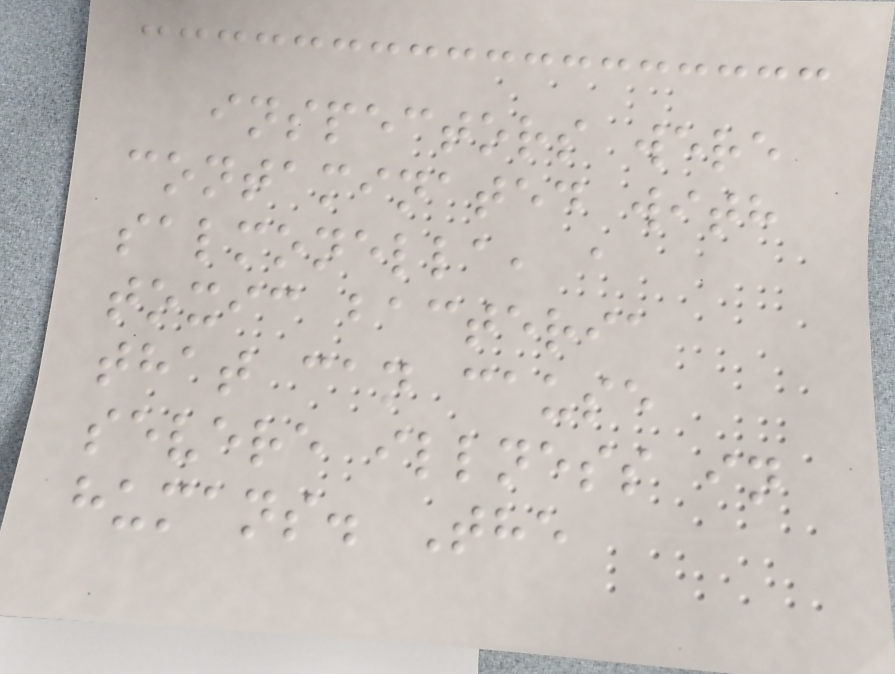inspectors were
contaminated with
salmonella, a
toxic bacteria
that can cause
severe illness in
humans. The
